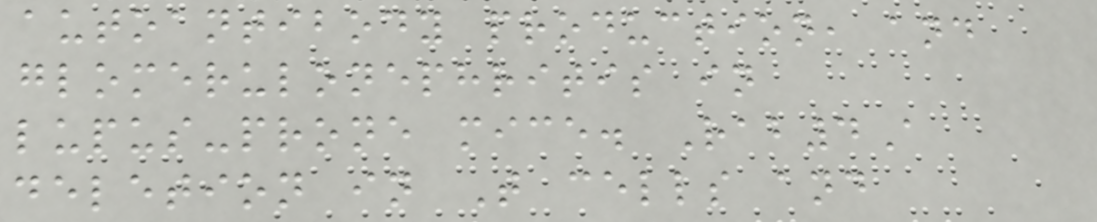autoantibody production, and
glomerulonephritis in
lupus-prone mice. Rab4A
deletion in T cells and
